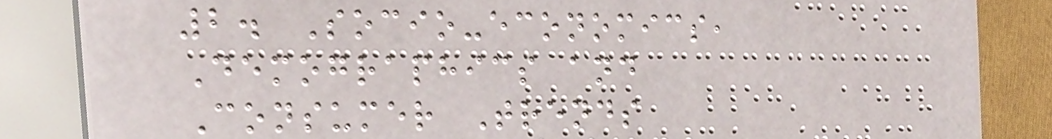2. Socio-economics,
Demographics and
Consumer Trends
